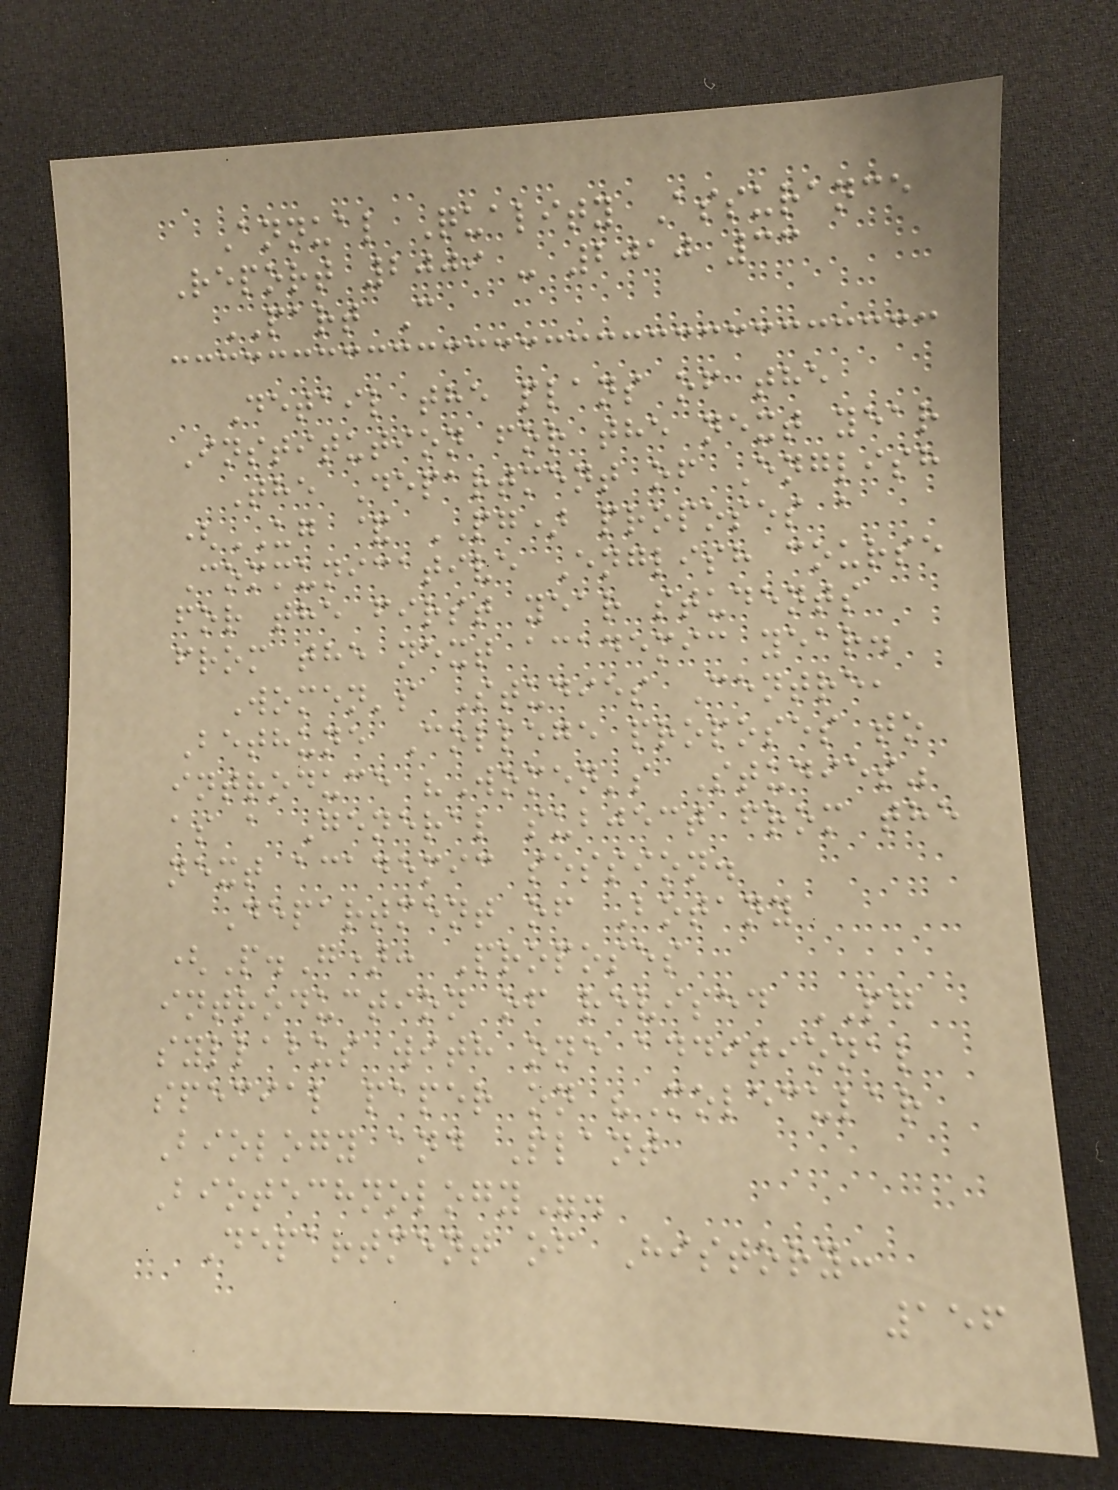Annual Quality Assurance
Report 2009 - 2010 33
PART C
Detail the plans of the
Institution for the next year
The Department of English
(UG & PG) proposes a
Communicative English course
for the first year students
from the next academic year.
Women's Studies Centre,
Bethune College proposes to
introduce "Women's Studies"
as a General subject from the
next academic session.
Department of Botany
(P.G): Proposes
introduction of revised PG
syllabus with one additional
special paper on "Molecular
Biology and Plant
Biotechnology".
Department of History:
156
